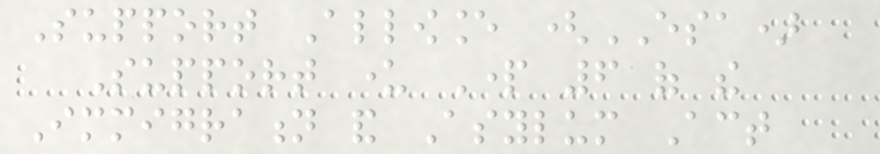Support Allowance (ESA)
Support under Part 6 of the
Immigration and Asylum Act
